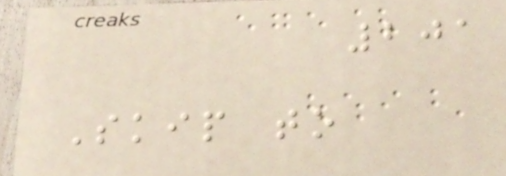201
Skip to
